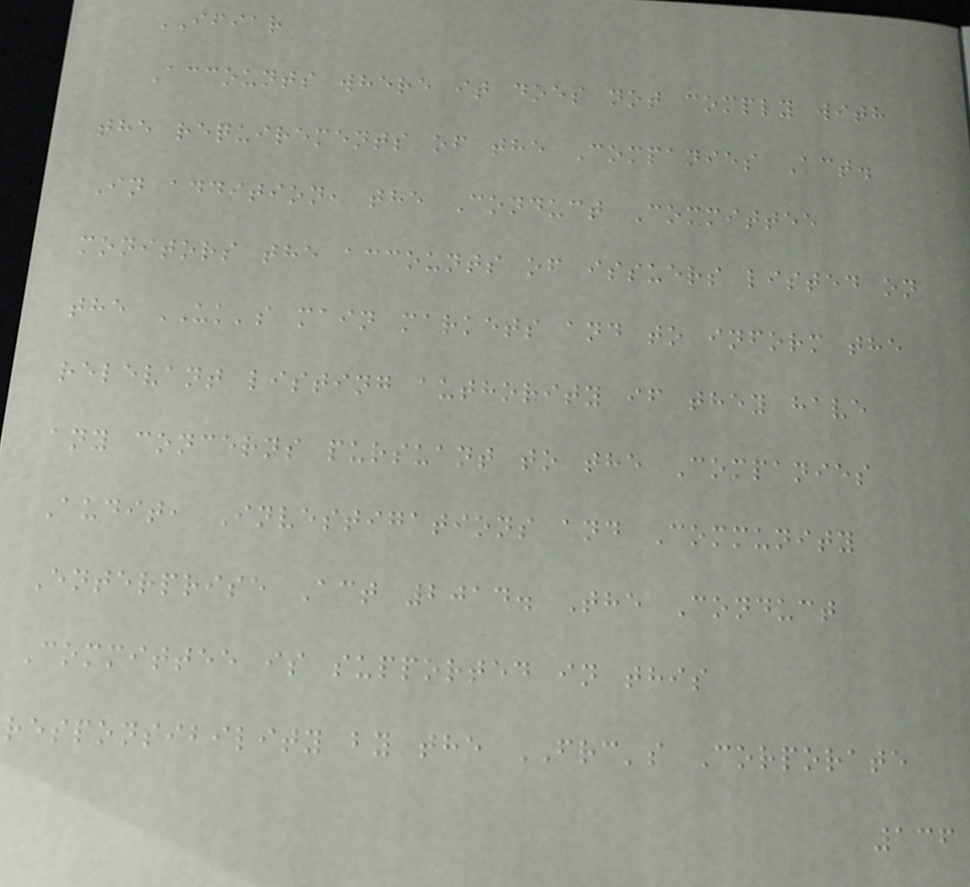IFIAR
Accounts where it does not comply with
the requirements of the Companies Act.
In addition, the Conduct Committee
monitors the accounts of issuers listed on
the UK's main markets and to inform the
relevant listing authority if they have
any concerns pursuant to the Companies
Audit, Investigations and Community
Enterprise Act 2014. The Conduct
Committee is supported in this
responsibility by the FRC's Corporate
136
